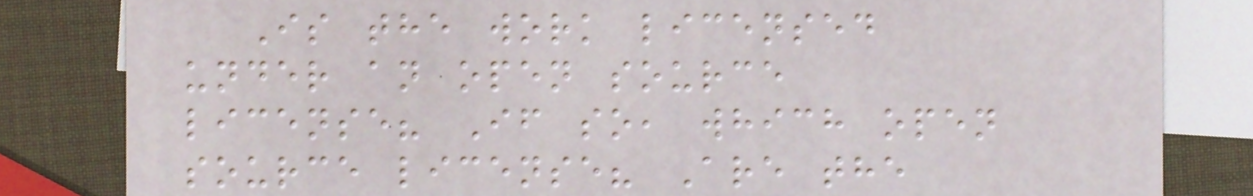Is the work licensed
under an open source
license? If so, which open
source license? Are the
